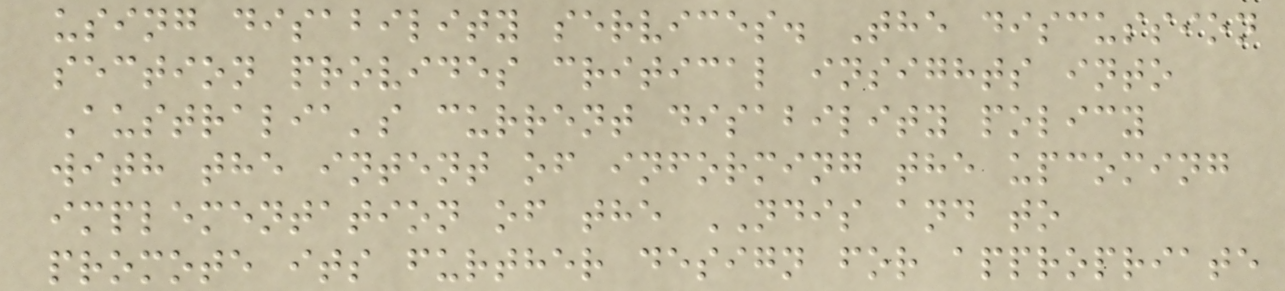using disability services. The discussion
section provides critical insights into
Australia's current disability policy
with the intent of informing the upcoming
implementation of the NDIS and to
promote its further design for appropriate
